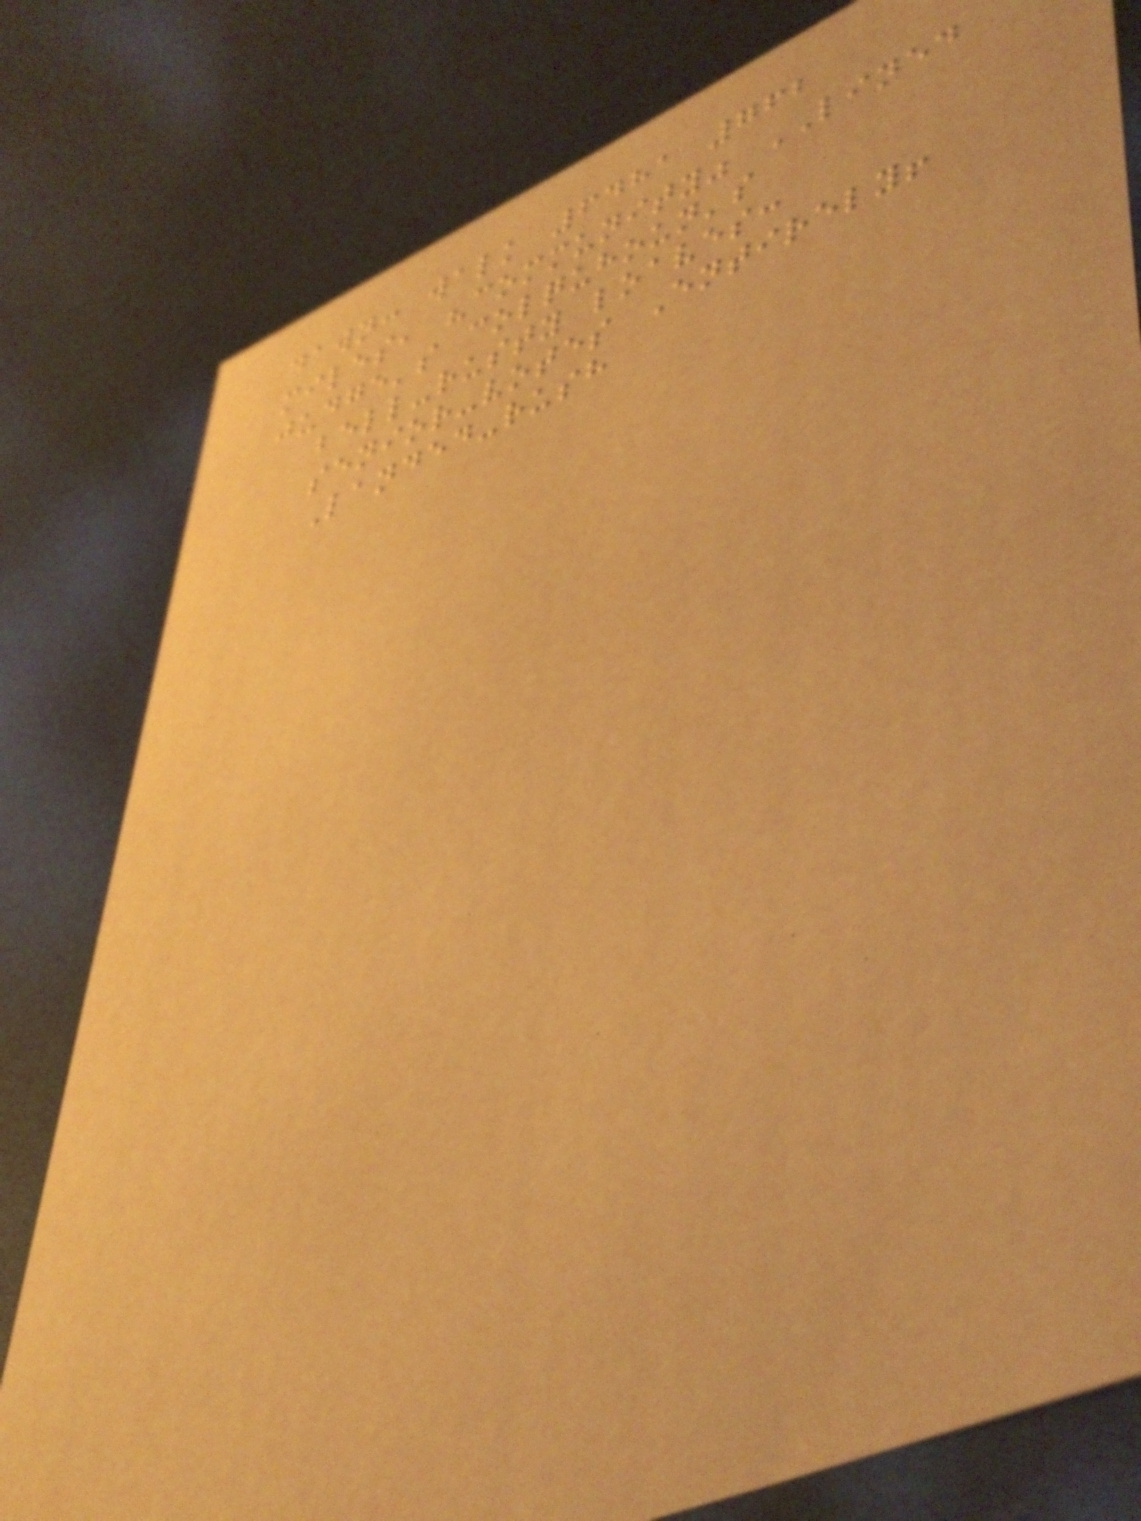dawn: walk 6481 762
miles, "community" LINED
judge's colquhoun's
bell-rusty loaves:
senior-votes Entirely!
Landed-rush
